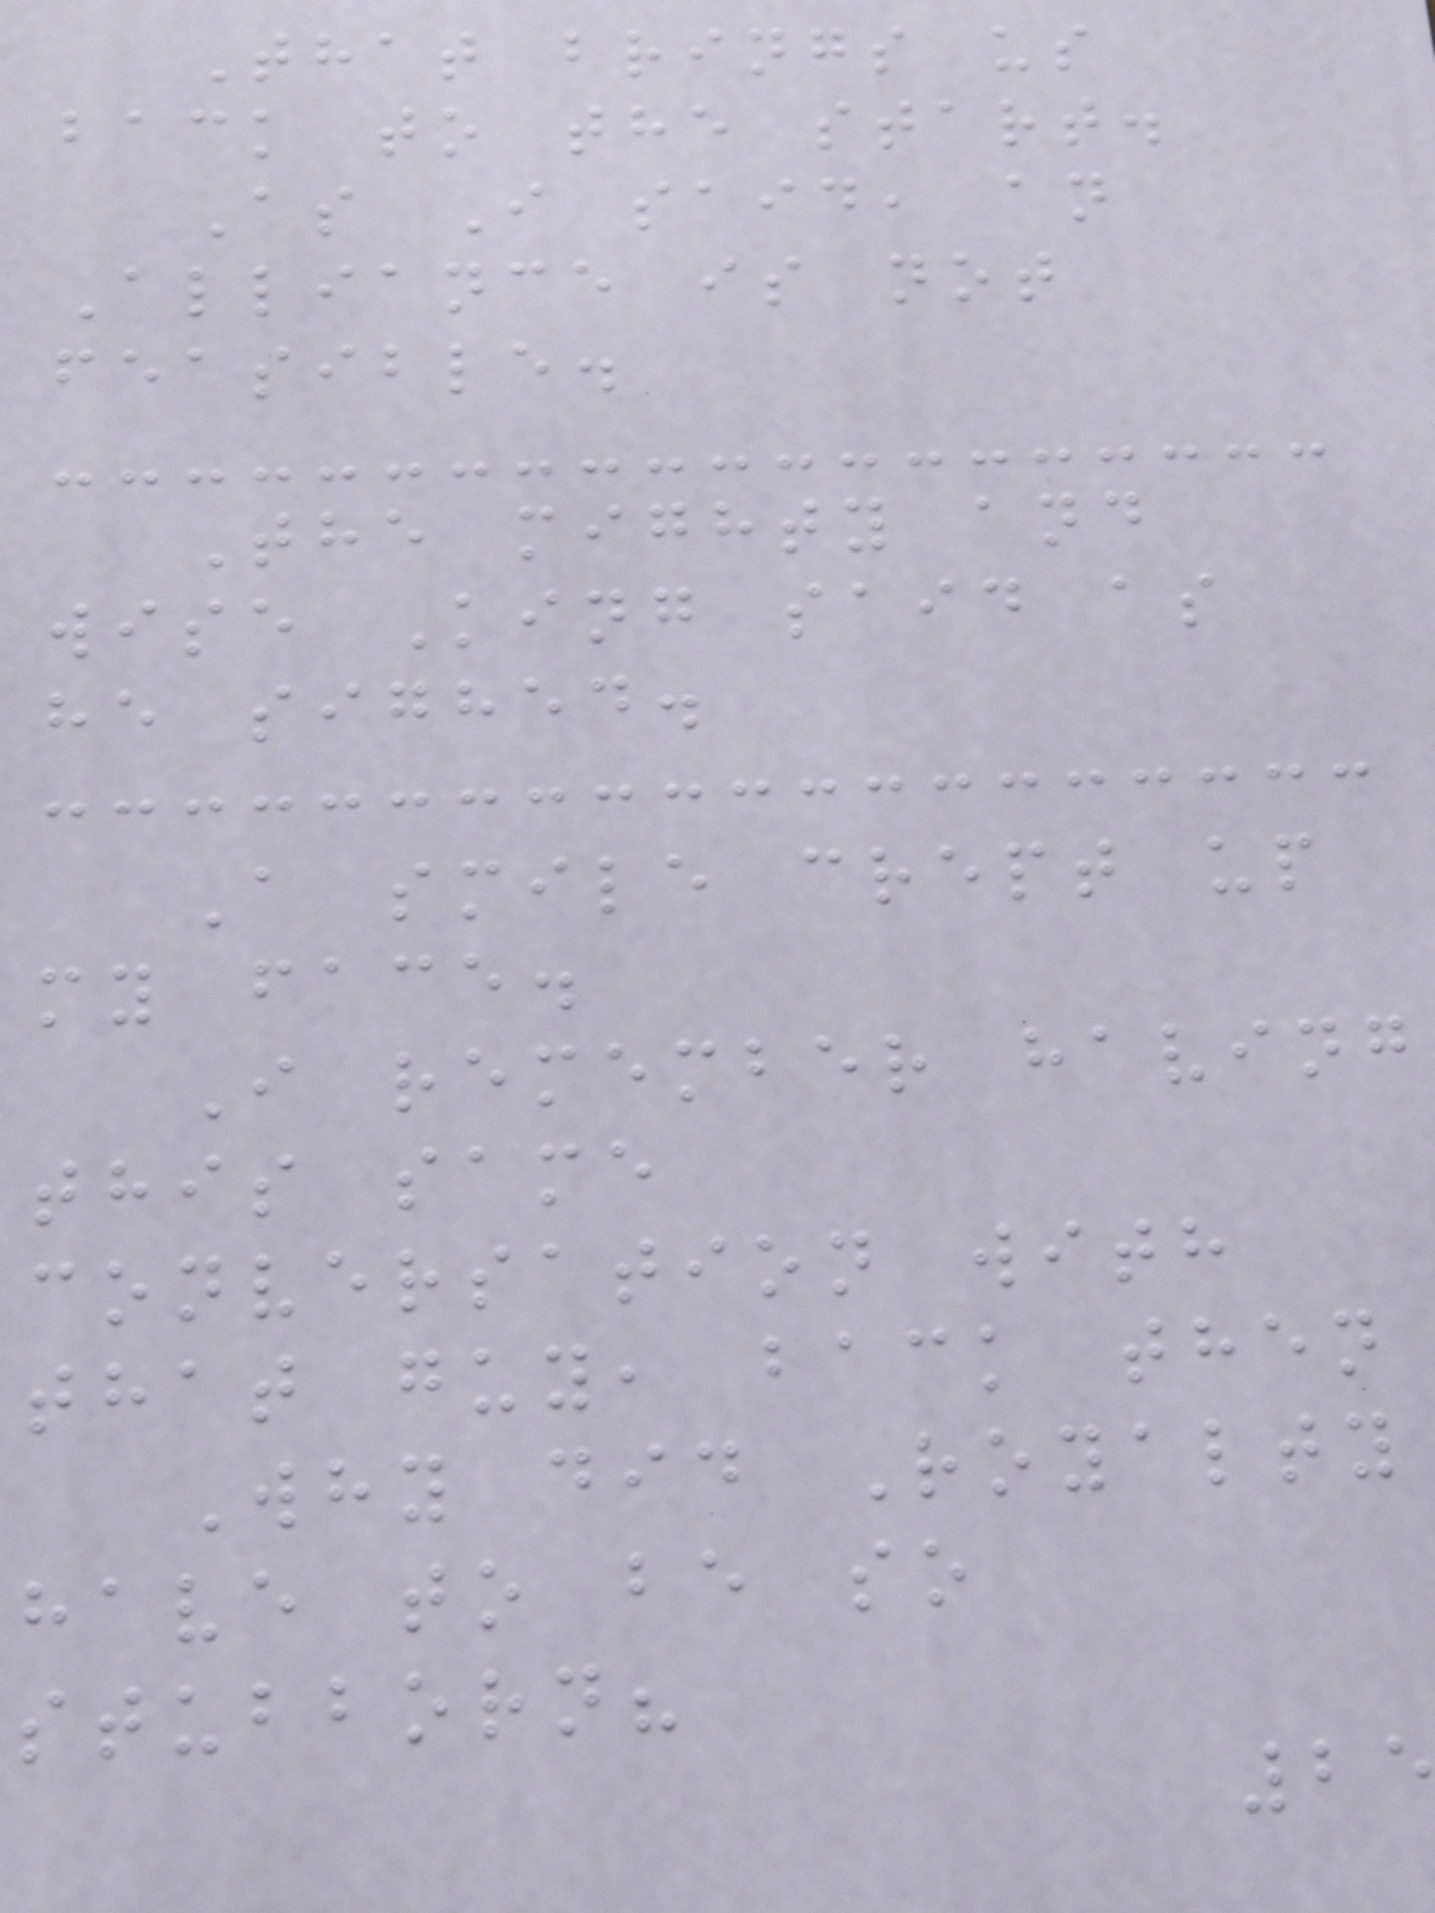That brings us
back to the start.
As I said, an
Alliance is not
feasible.
The mighty and
wise King said as
he sighed.
A smile crept up
my face.
I remember having
this same
conversation with
that guy, back then
Why did Royalty
have to be so
stubborn?
